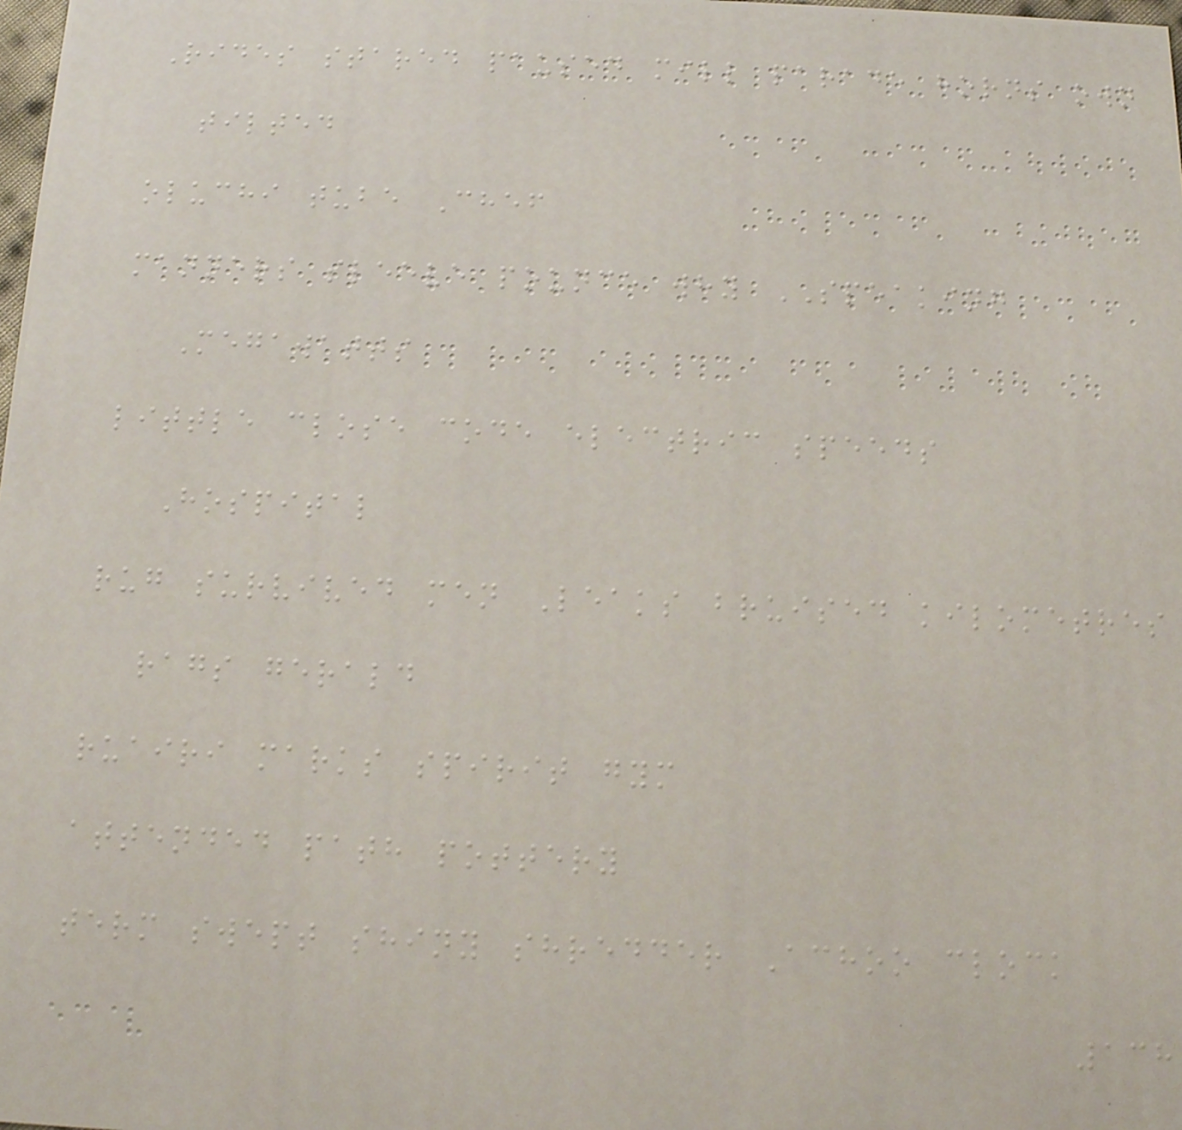Rides stared paused mill parade horns own
tilted
oluchi tube Chef
manners sleeve pounce why SPEAKING
Megawatts
little close code electric speeds
Hospital
rug survived men Leaks bruised kilometres
rags gerald
ruairi marks spirit gym
attended path pottery
term swept shiny shredder Achoo clock
138
